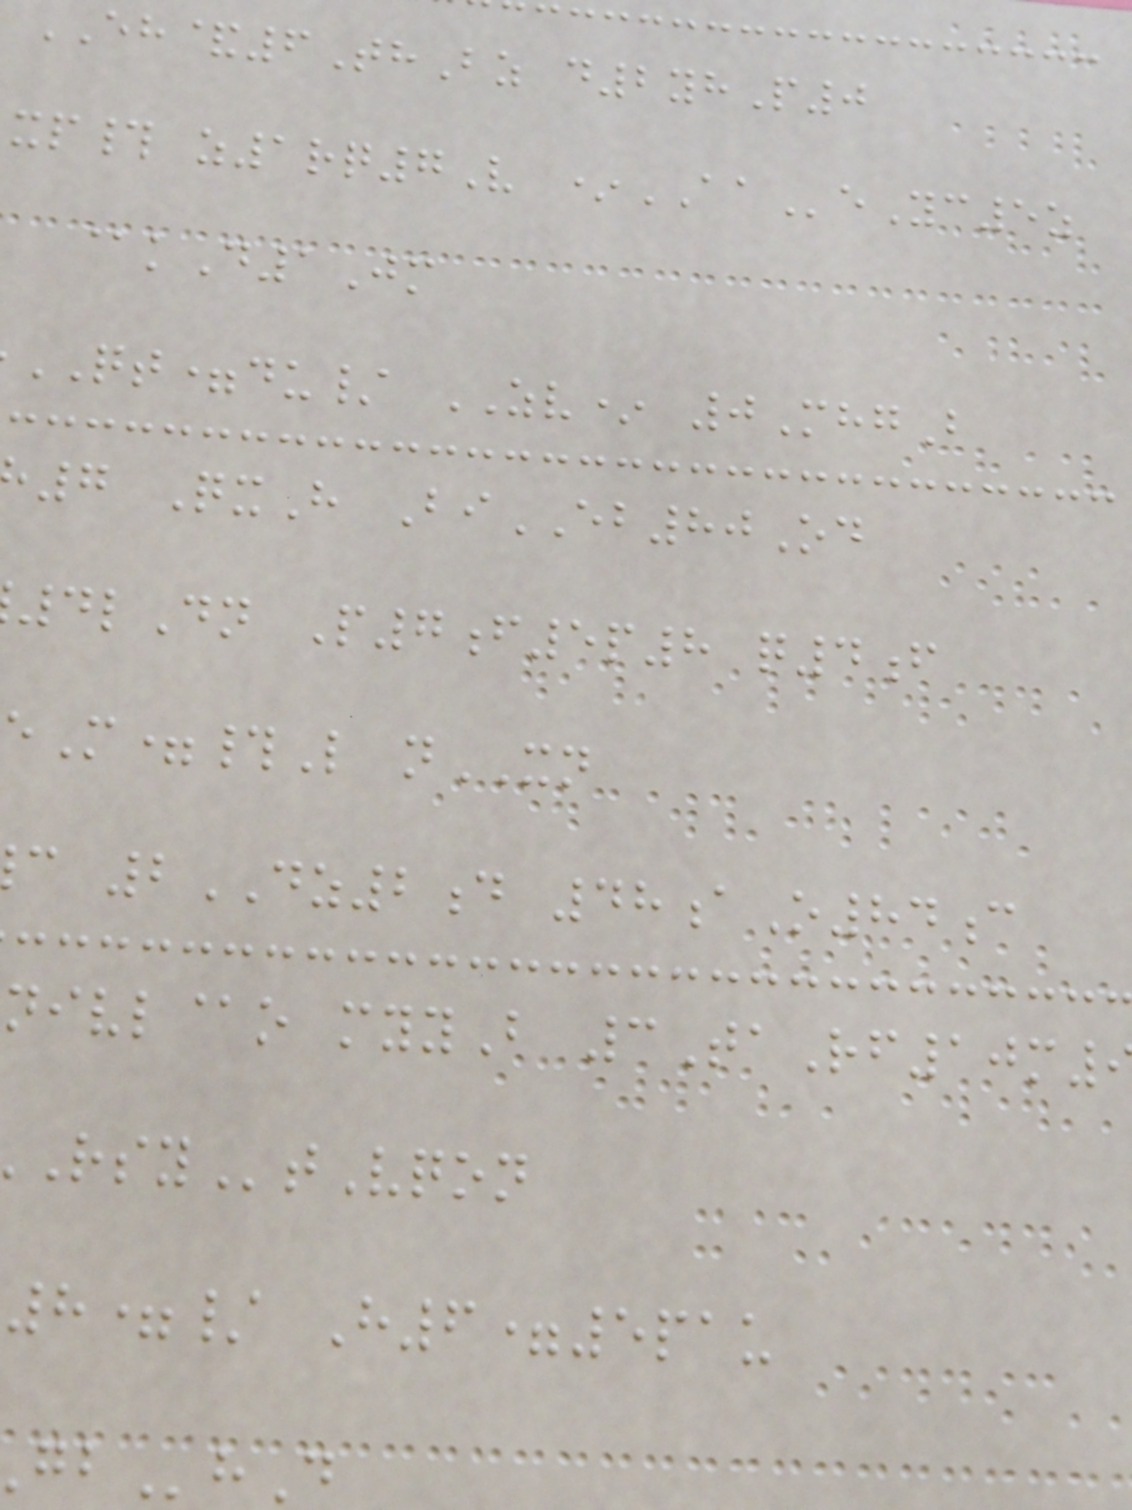EH&6ThBz d2yhP0
xp# z1rq7V *AAeYc5z
@kD1Jm
QT=du/ ZV* 0MhgB
7 QxH BiEB80Od
4lDn P7f5p8 q4f
eM=#L nXN
c 2DZ2d 48aO84c
nivl@o myyB 3TaRf10m
tVqon
8=/ H6=5pau
